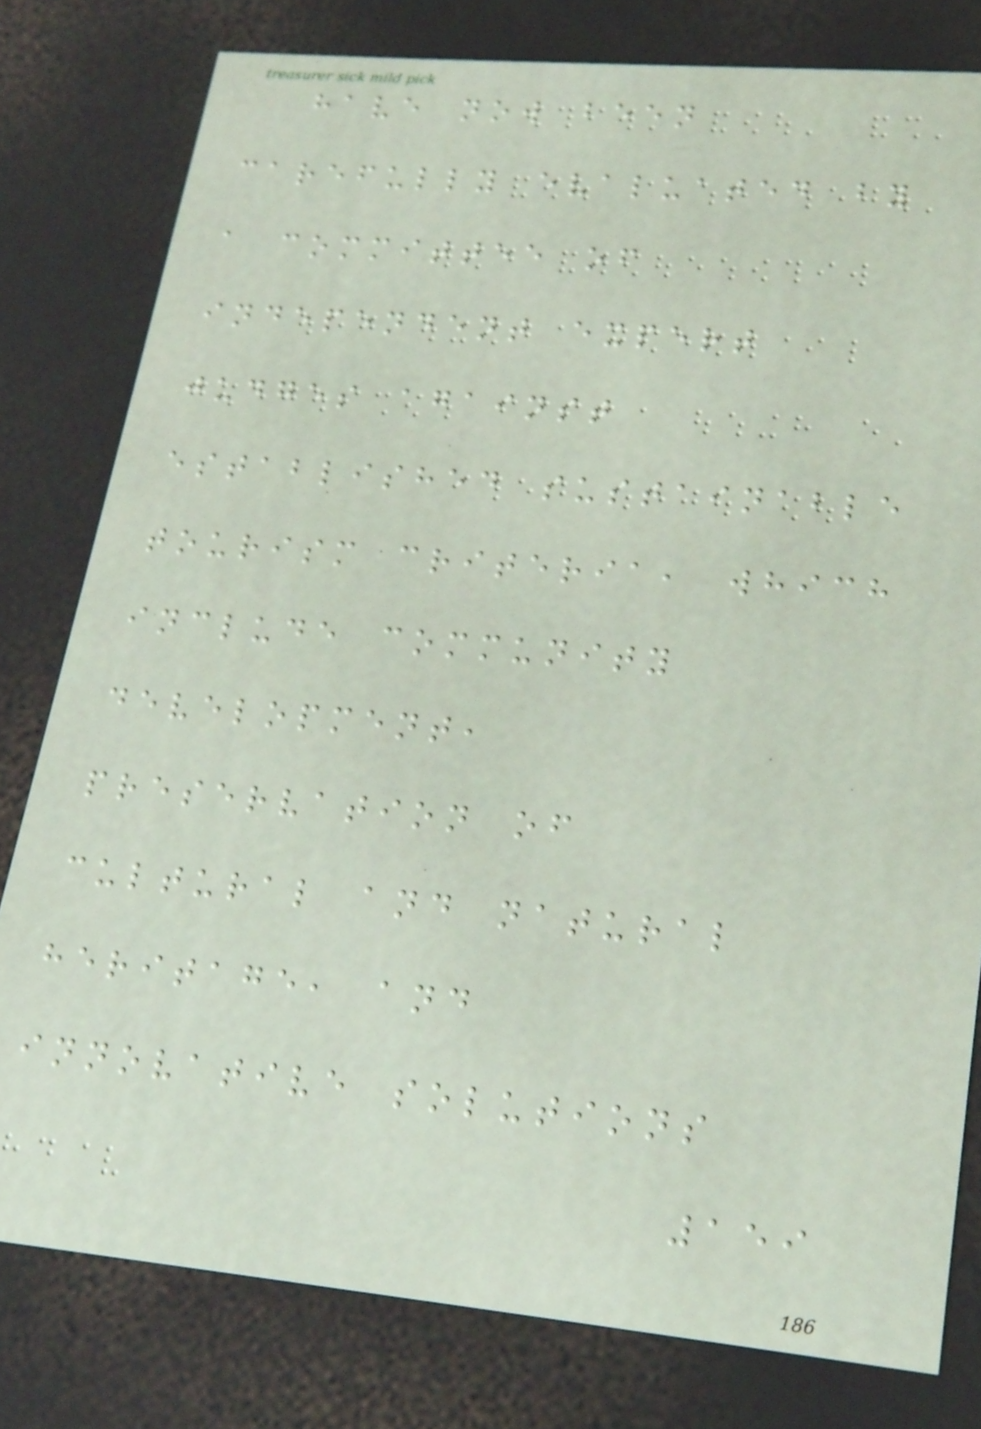have now been
carefully evaluated by
a committee of
independent expert
judges against
established sustainable
tourism criteria, which
include community
development,
preservation of
cultural and natural
heritage, and
innovative solutions
159
